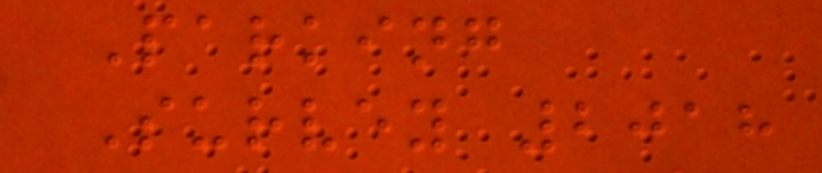Parking
Survey 2018
